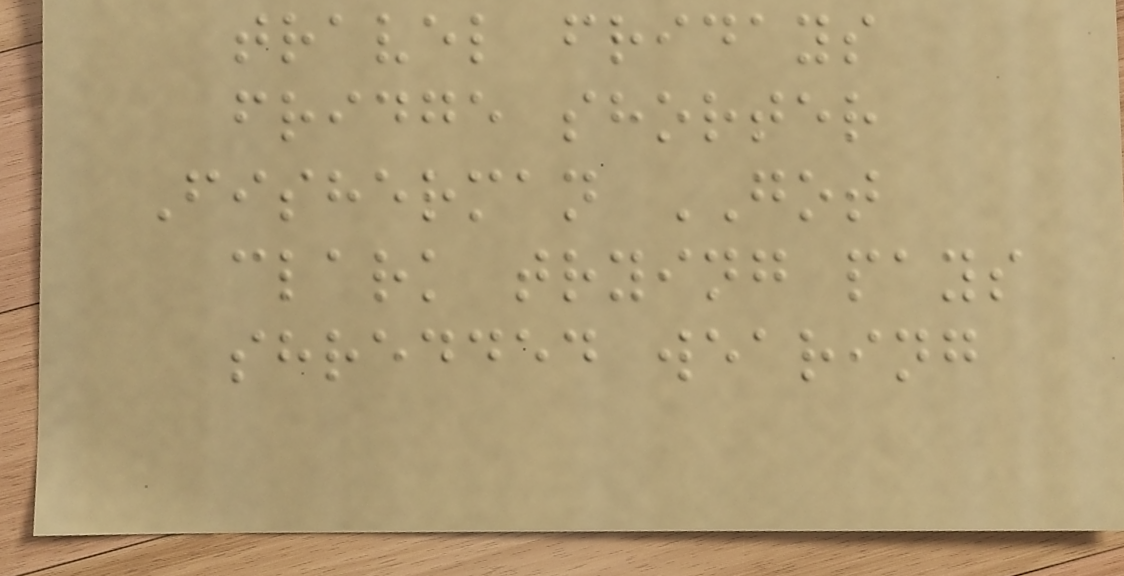travel fridays
fridge shorter
Fisherman GOT
clark trying pays
shredded wearing
